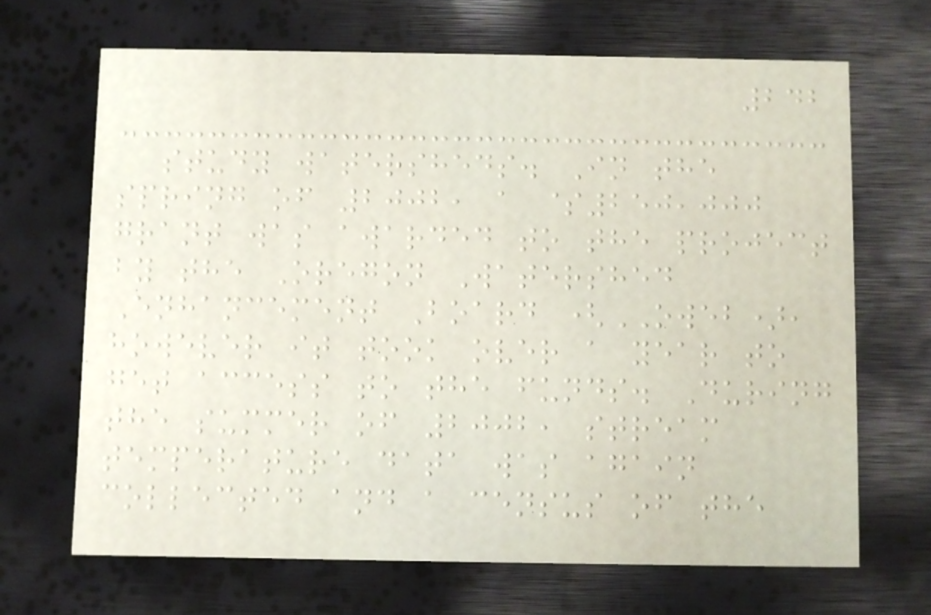242
study watersheds. In the
spring of 2002, a $250,000
grant was awarded to the project
by the Oregon Watershed
Enhancement Board (OWEB),
however it took over a year to
get access to the funds. During
the summer of 2002, stream
temperature data was again
collected and a census of the
